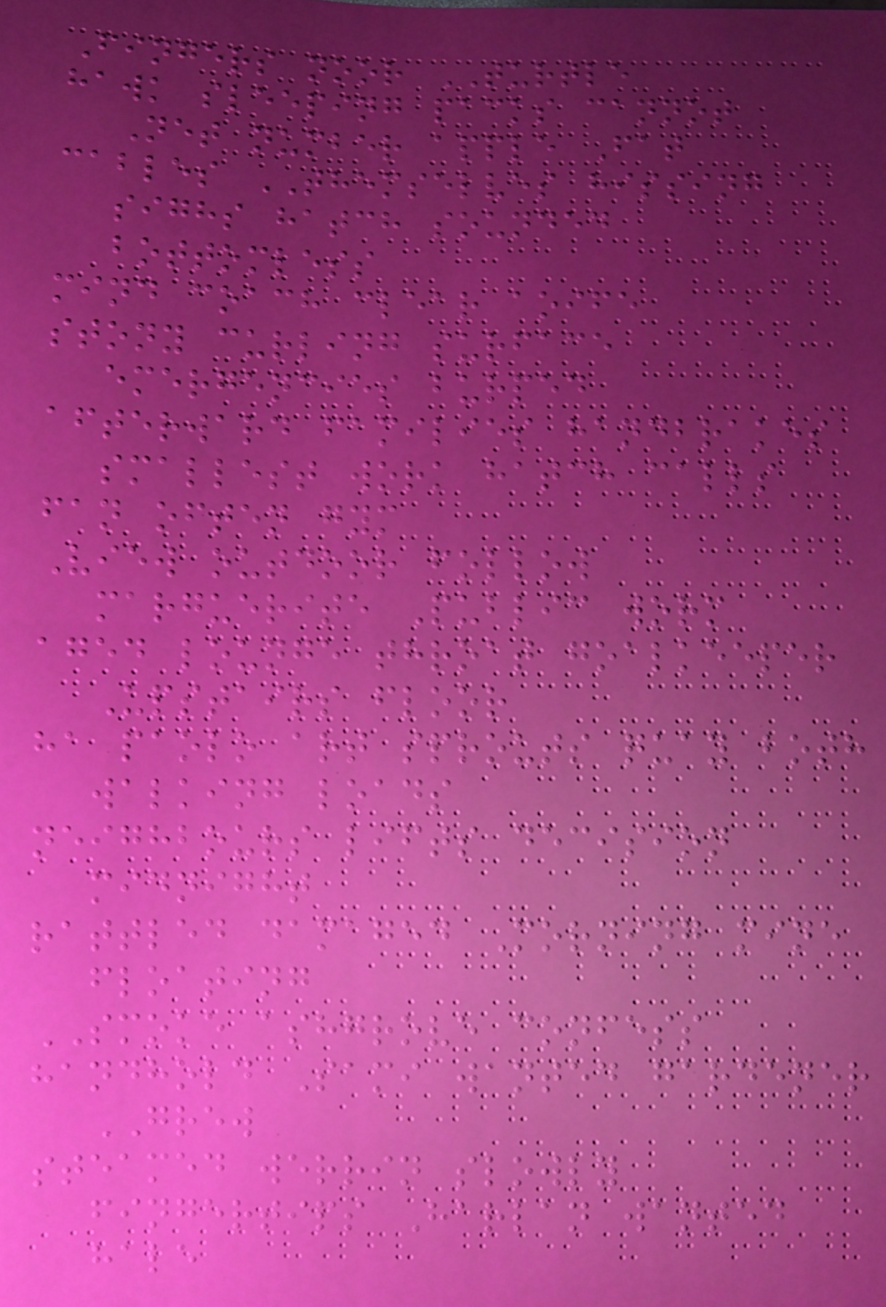Fingers noor TURTLE
hawk sleeping packs cannot
Net number apple Fat
cables THEMSELVES hissing
sighs hatch sounded
bottomless
mind coach clear aoife
stony curling surface
emergencies burped
afterward families handbrakes
smallest work hatch calls
fan often gym
View outdoor follow
marguerite Public worm
aged lounge throat goalkeeper
Upstairs floor
ha paolo art sprouts quay both
walking loads
neighbours lifts decision
midnight
rattled damaged Morning mine
floating
SMOKE ashgrove confess
handhold Sami wanted gardener
GREW
steamed werrin slowly
fingertips Harlan wanted
hale
